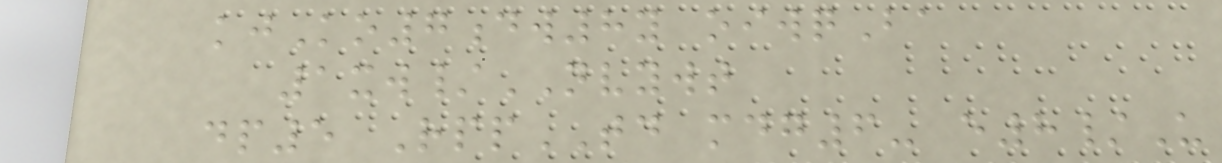kjKo7dw8y oiwqBa
1xw/NVYWT
dp5 RppTD mdg6- e8/U
